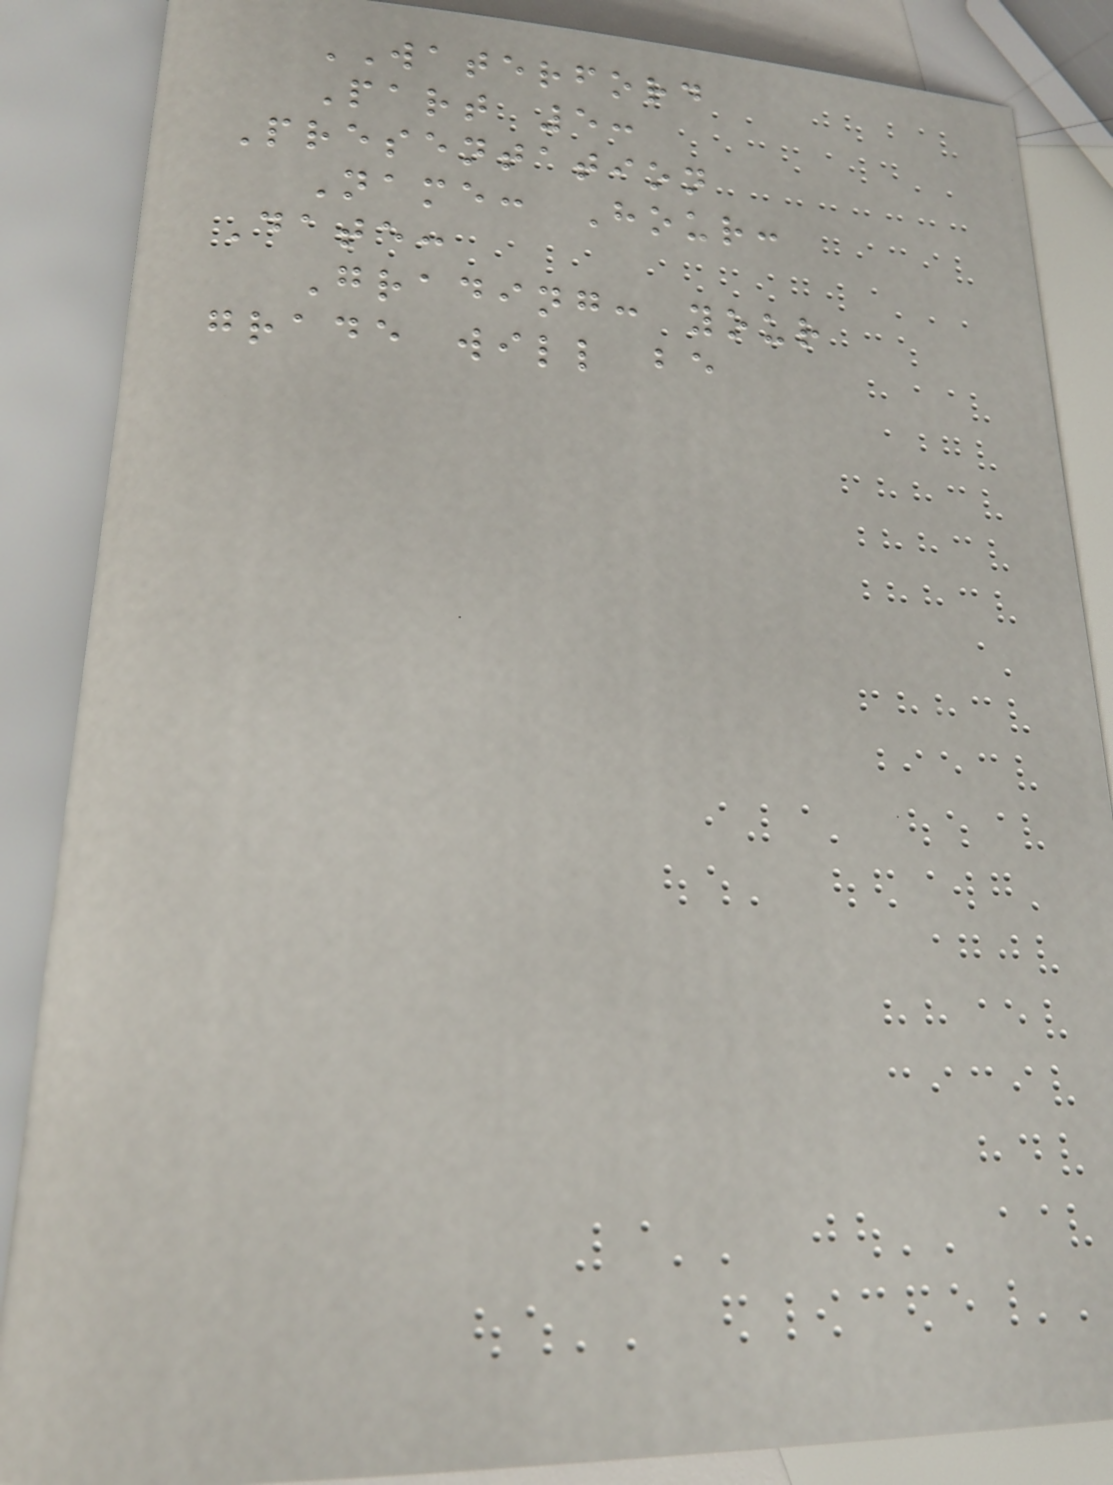WATERFORD
Part 5:
Presentation
Name: Hour:
Date:
Grading: your
grade will be
